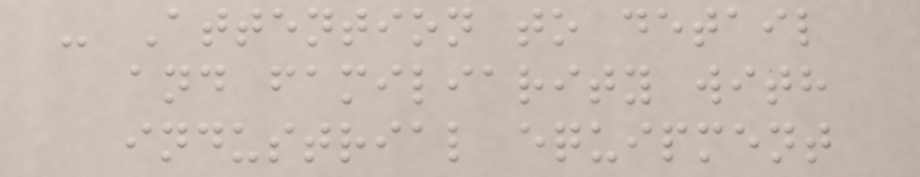- Attention to detail
and familiarity with
industrial equipment
